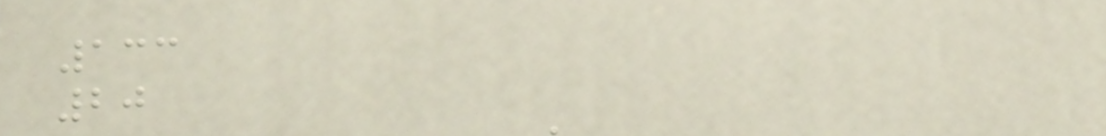133
20
